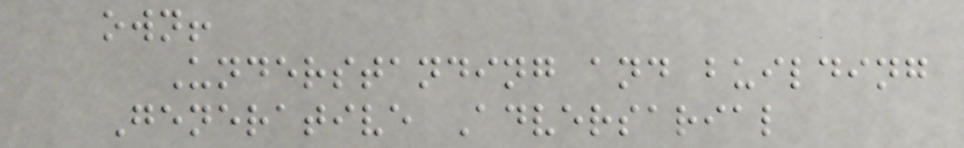own!
Understanding and building
Generative Adversarial
